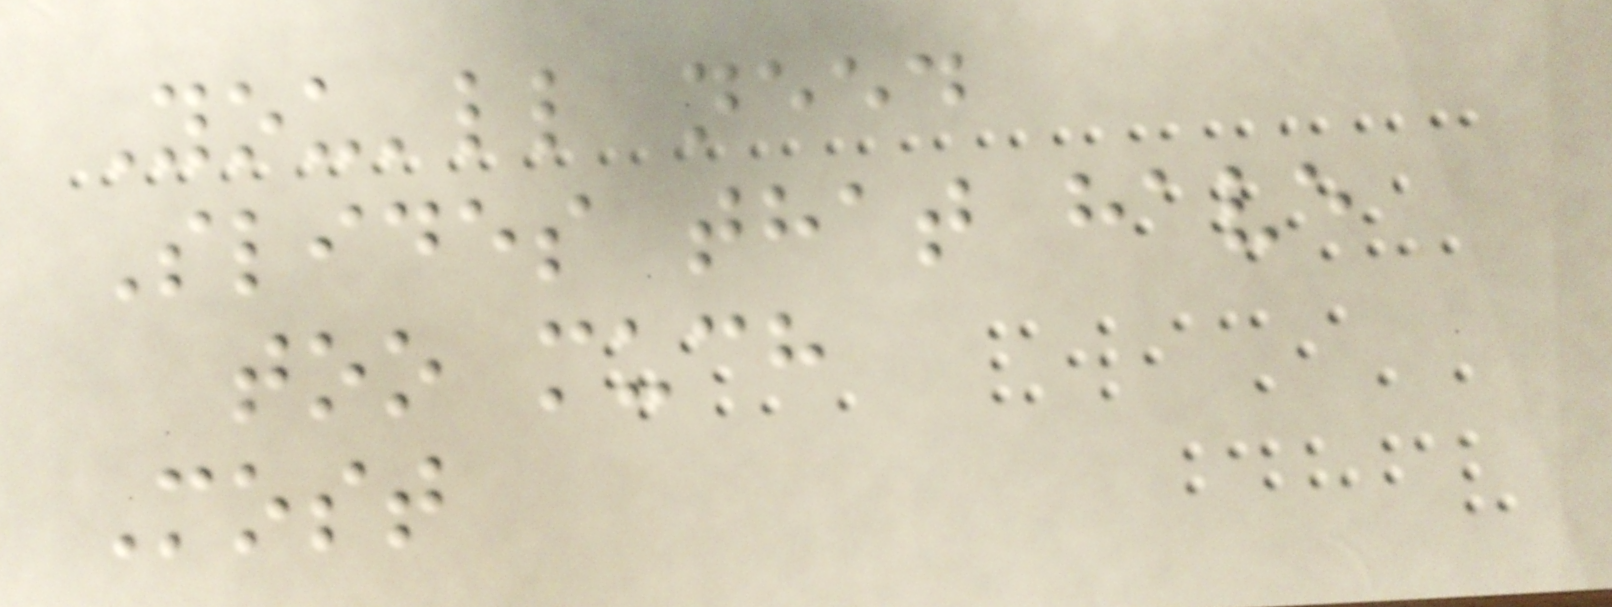You'll need
Slides that have
too much
Most
